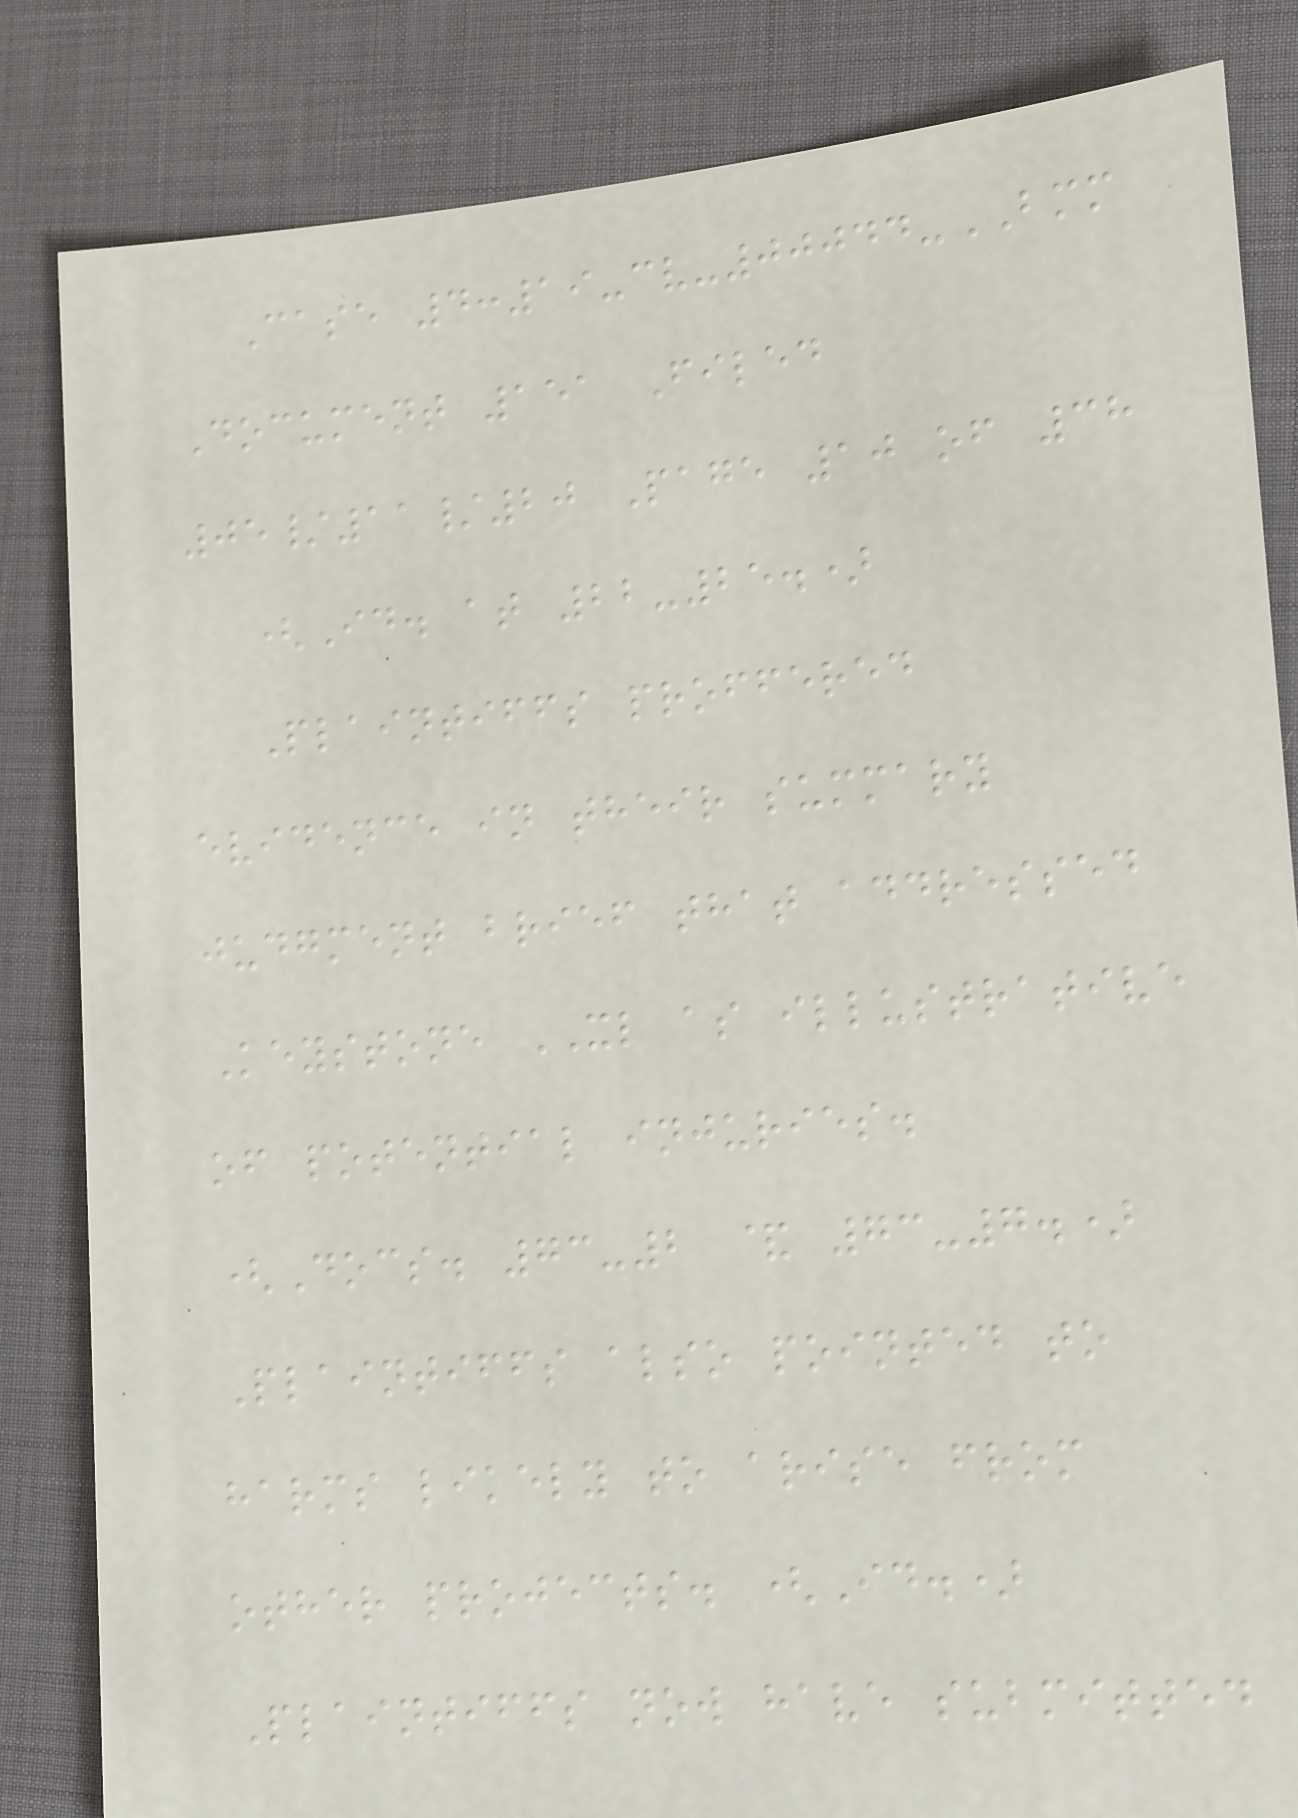Case 4:19-cv-00044-BMM
Document 151 Filed
05/11/20 Page 10 of 38
(Id. at 22-25.)
Plaintiffs proffered
evidence in their summary
judgment brief that addressed
Keystone XL as illustrative
of potential injuries.
(Docs. 73-2 & 73-7.)
Plaintiffs also pointed to
harms likely to arise from
other projects. (Id.)
Plaintiffs now have submitted
